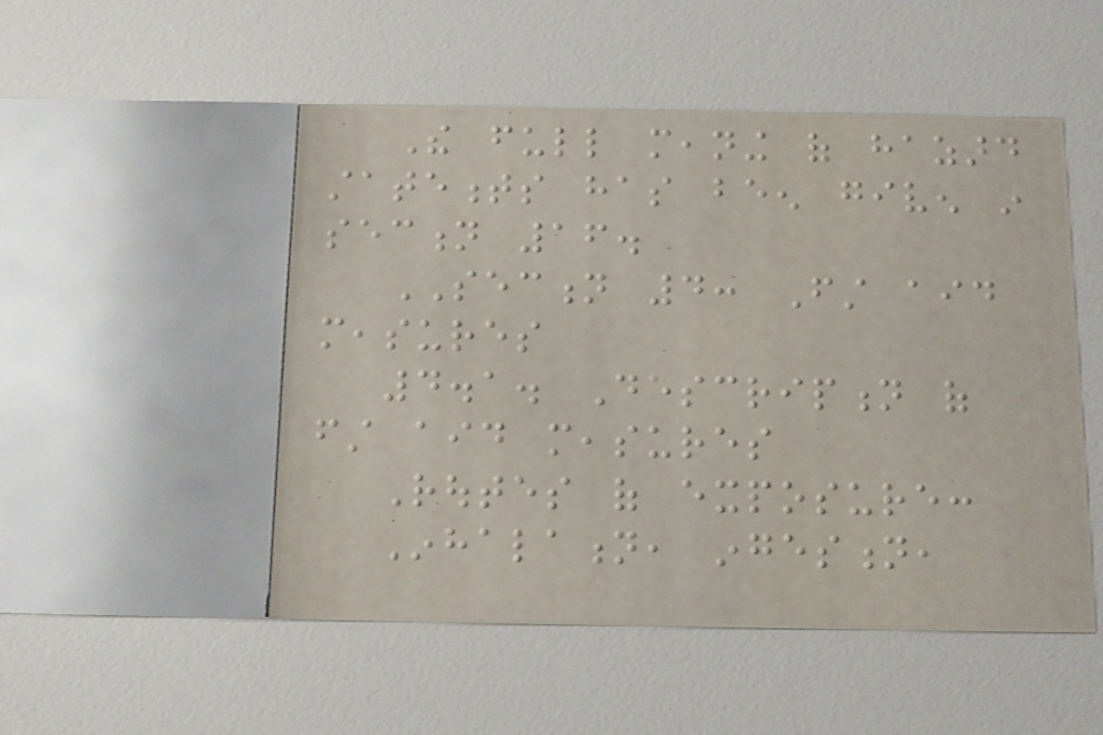The full meaning of hazard
statements has been given in
section 16.
SECTION 4: First aid
measures
4.1. Description of
first aid measures
Routes of exposure:
Inhalation, ingestion,
